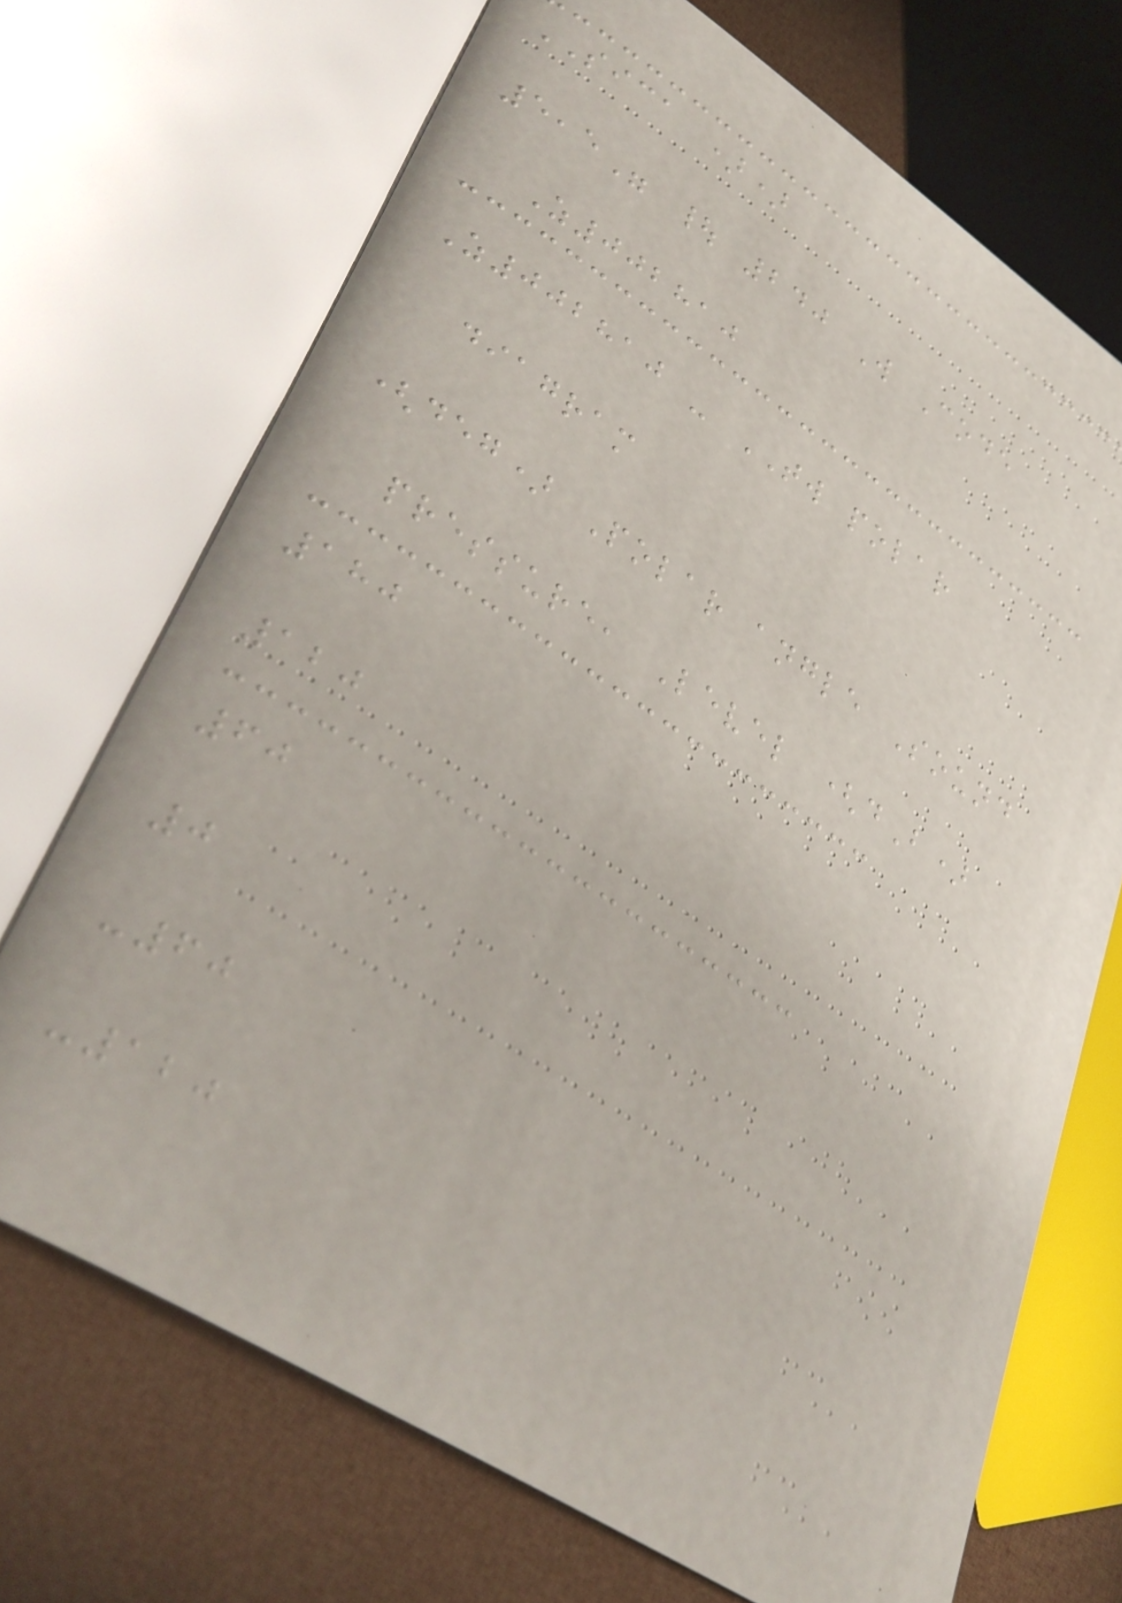SICA ))
5,5" | 240 W Code
Z002810
Z002810 - TW polar
diagram
(deg) Polar angle Sound
pressure, Level (dB)
180
120
60
0
-60
-120
